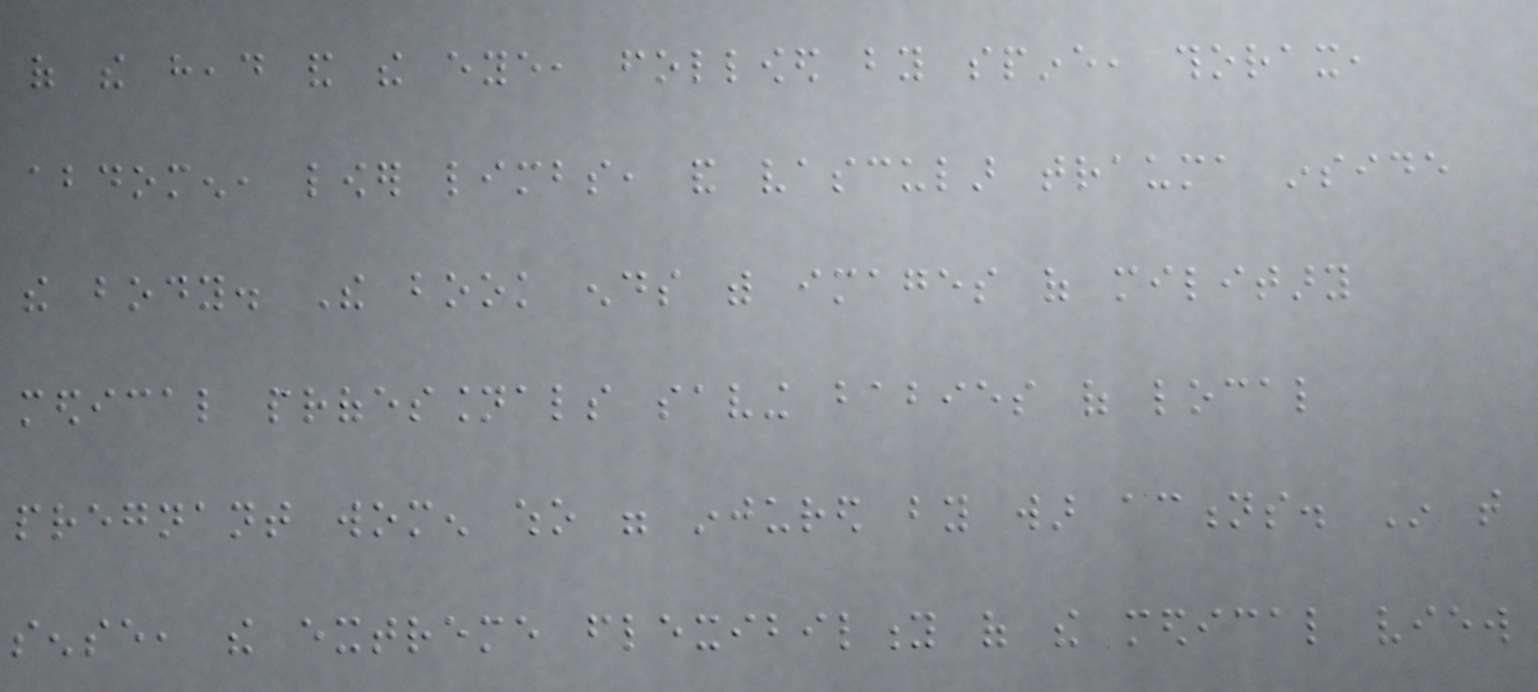of the head and the eye, followed by spine, thorax,
abdomen, lower limbs, and vascular trauma inside
the body. The book ends with images of military
medical professionals saving babies of local
pregnant women who were injured by war actions. In that
sense, the extreme flexibility of the medical view
